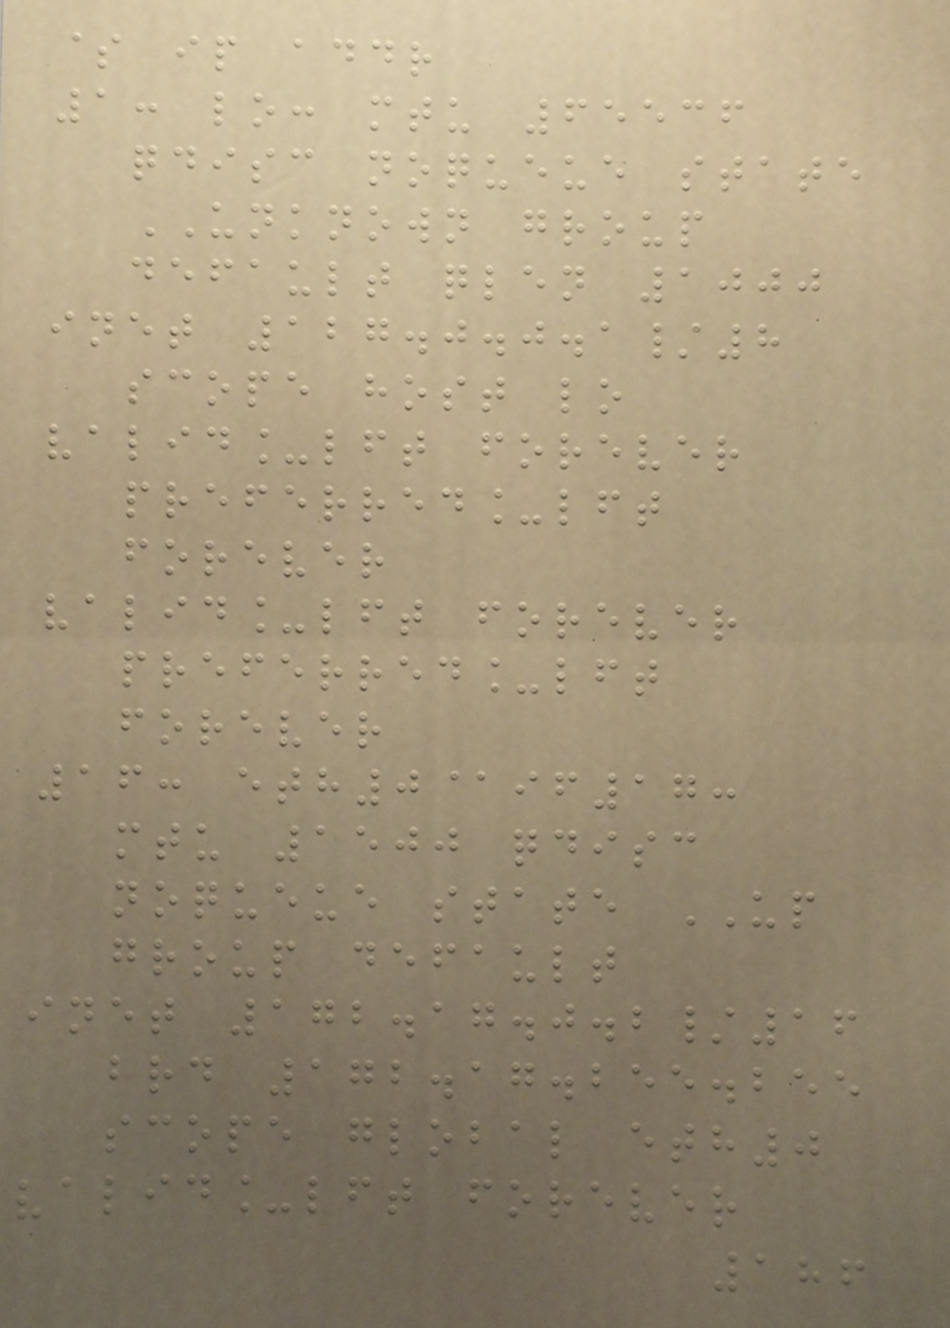$ ip addr
1: lo: mtu 65536
qdisc noqueue state
UNKNOWN group
default qlen 1000
inet 127.0.0.1/8
scope host lo
valid_lft forever
preferred_lft
forever
valid_lft forever
preferred_lft
forever
16: eth0@if17:
mtu 1500 qdisc
noqueue state UP
group default
inet 172.17.0.2/16
brd 172.17.255.255
scope global eth0
valid_lft forever
186
